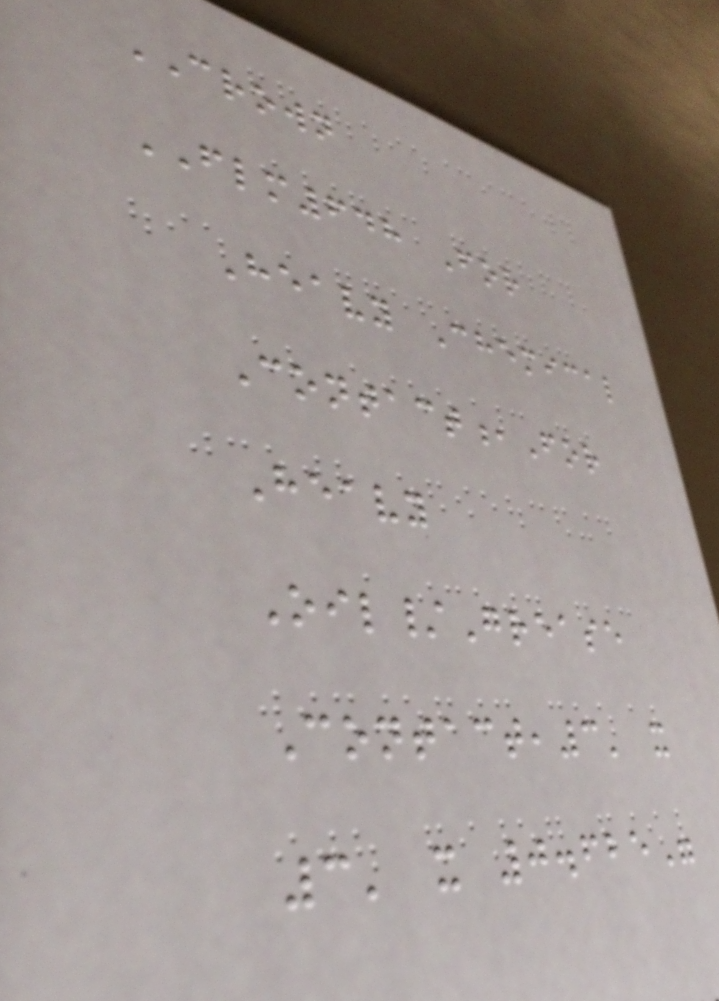CROWN
FLM648 For
Heavy Chemical
Contact,For
Heavy
Oil/Grease
Contact,3' x
3' x 0.625"
